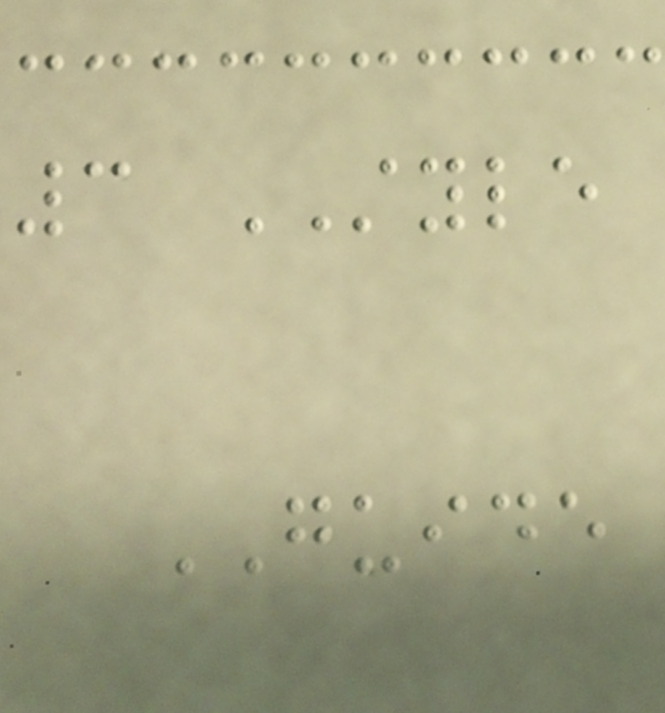3 STYLE
GUIDE
